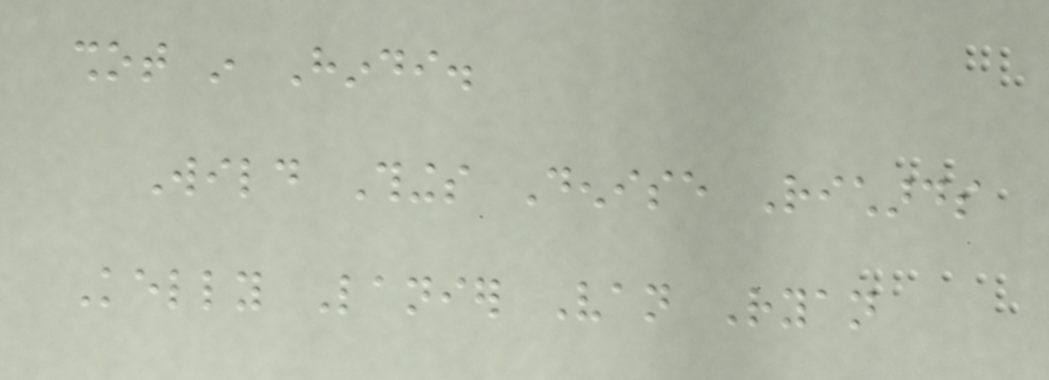shot in Hindi.
Wild Things Denise Richards
Kelly Lanier Van Ryan
